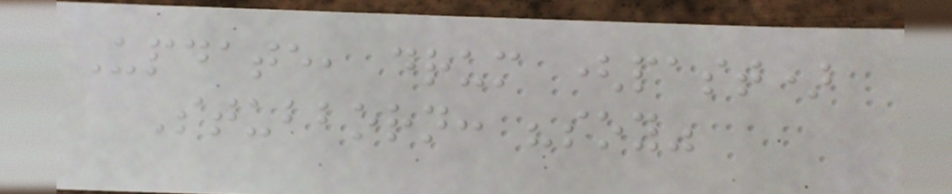Update, drum (past)
Stubborn: "soy"
